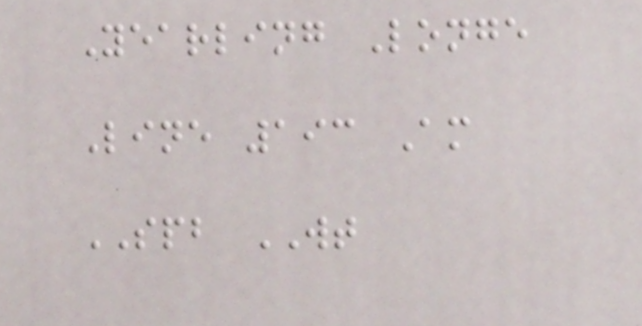Yearling Longe
Line 193 Am
SPB WT
